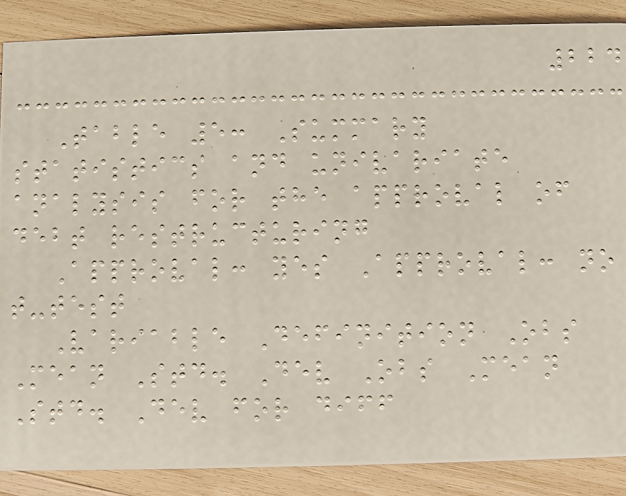224
Table 5: Summary
statistics and univariate
analysis for the approval of
debt restructuring
Approval: yes Approval: no
t-test
Variable Definition Obs
Mean Std. Dev Obs Mean
Std. Dev for diff
